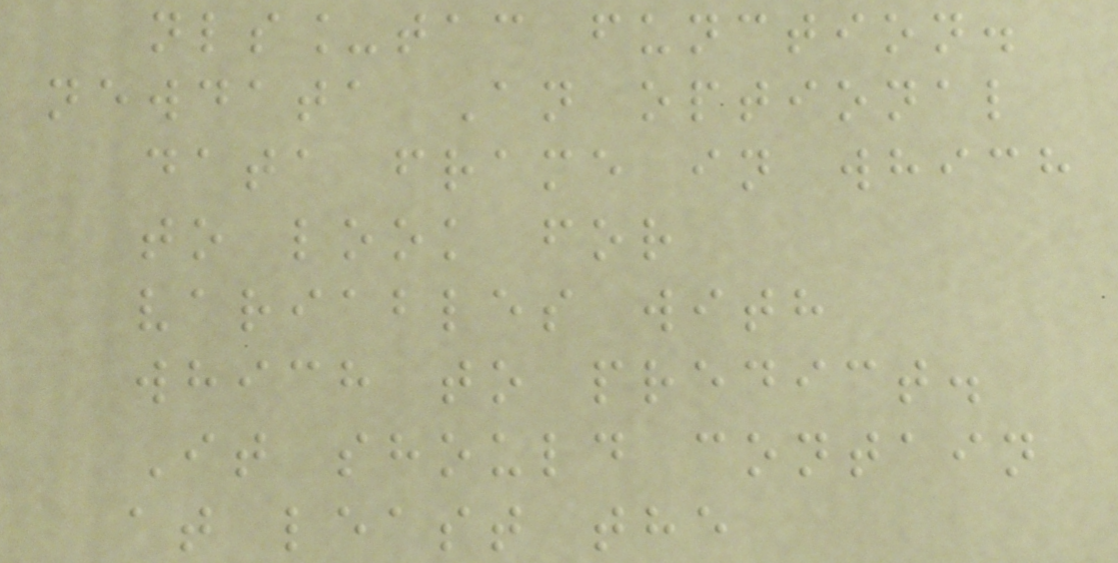nls_tac function.
newdata An optional
data frame in which
to look for
variables with
which to predict.
It should contain
at least the
